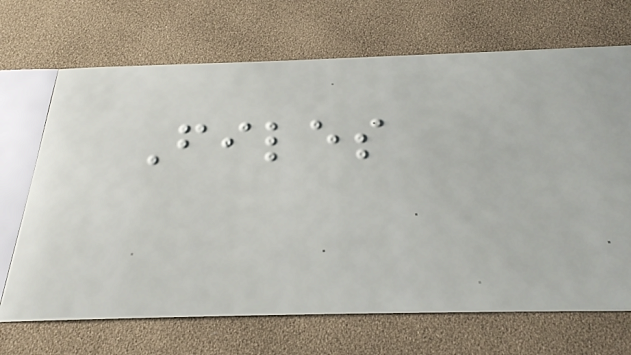Files
